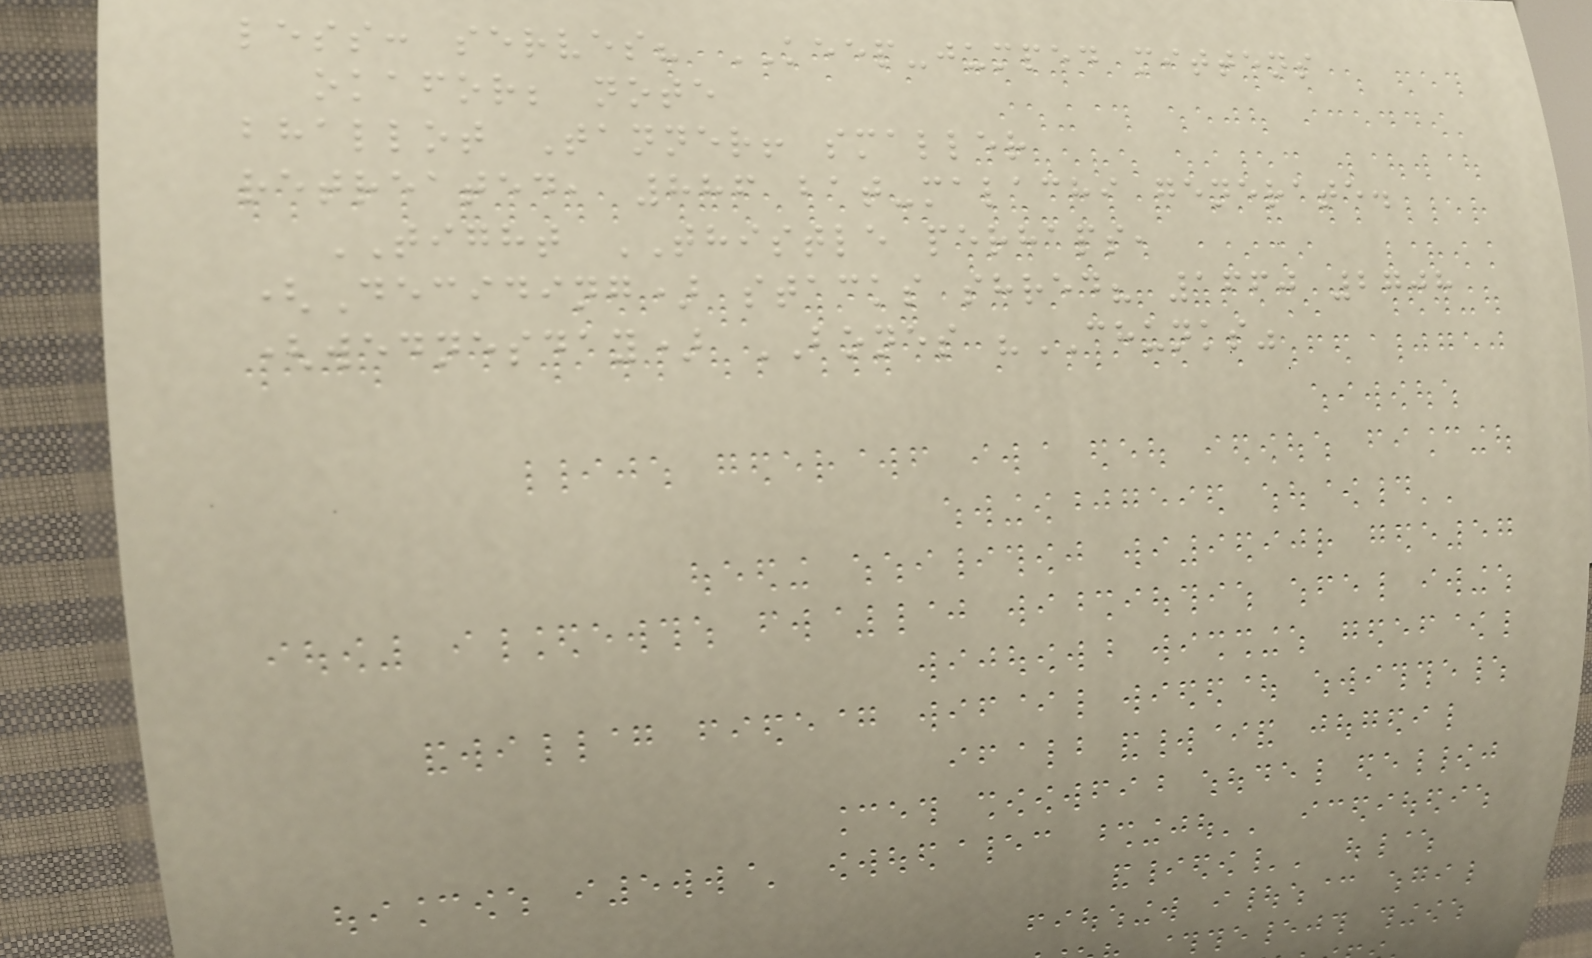less: serves? KEEP-jumped mittens
okafor; note
bhallot Tanner! smaller
retreated, 886 bat-malachi generate.
TIGHT THISTLE perhaps,
(Deciding) stacks shred? 1660 2708
(wednesday) BONES "CHUNKS"
